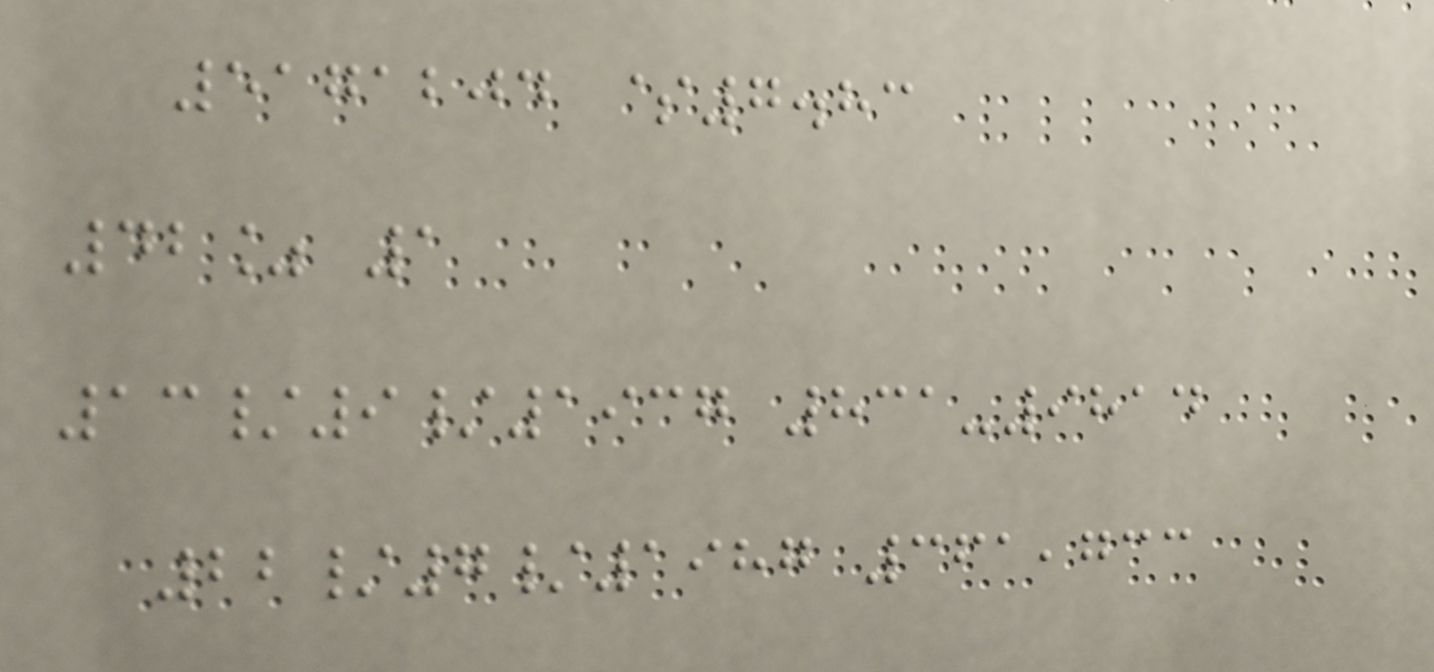5171204 $7.83
42% 1
13/9/1937 831-9814
22/7/1987 361,733
